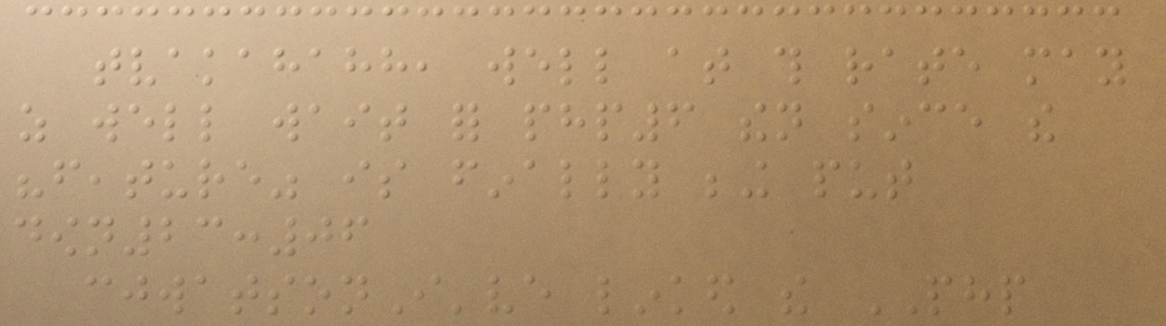tvakahahh, well at this rate may
as well wait for php6 then since the
"feature" is finally being put
down23:06
cjwatsonI've linked the PHP
